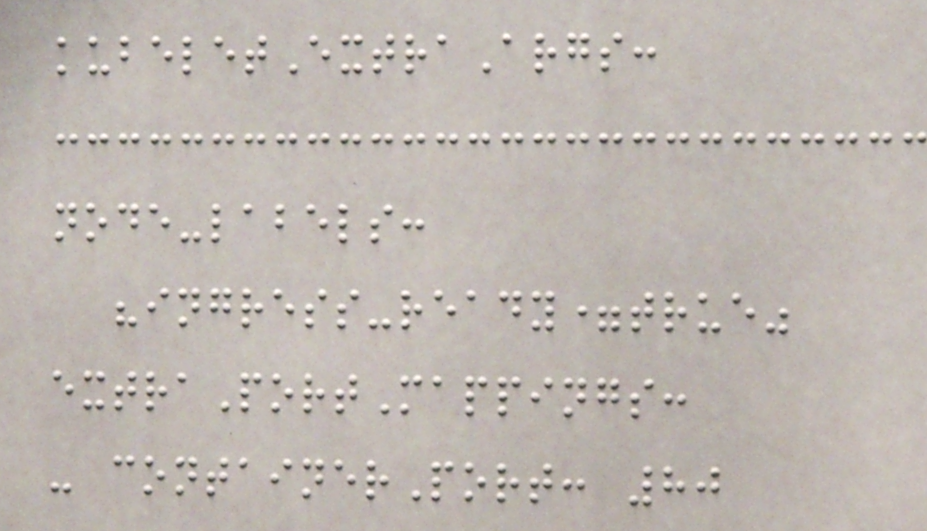kubeletExtraArgs:
node-labels:
"ingress-ready=true"
extraPortMappings:
- containerPort: 80
